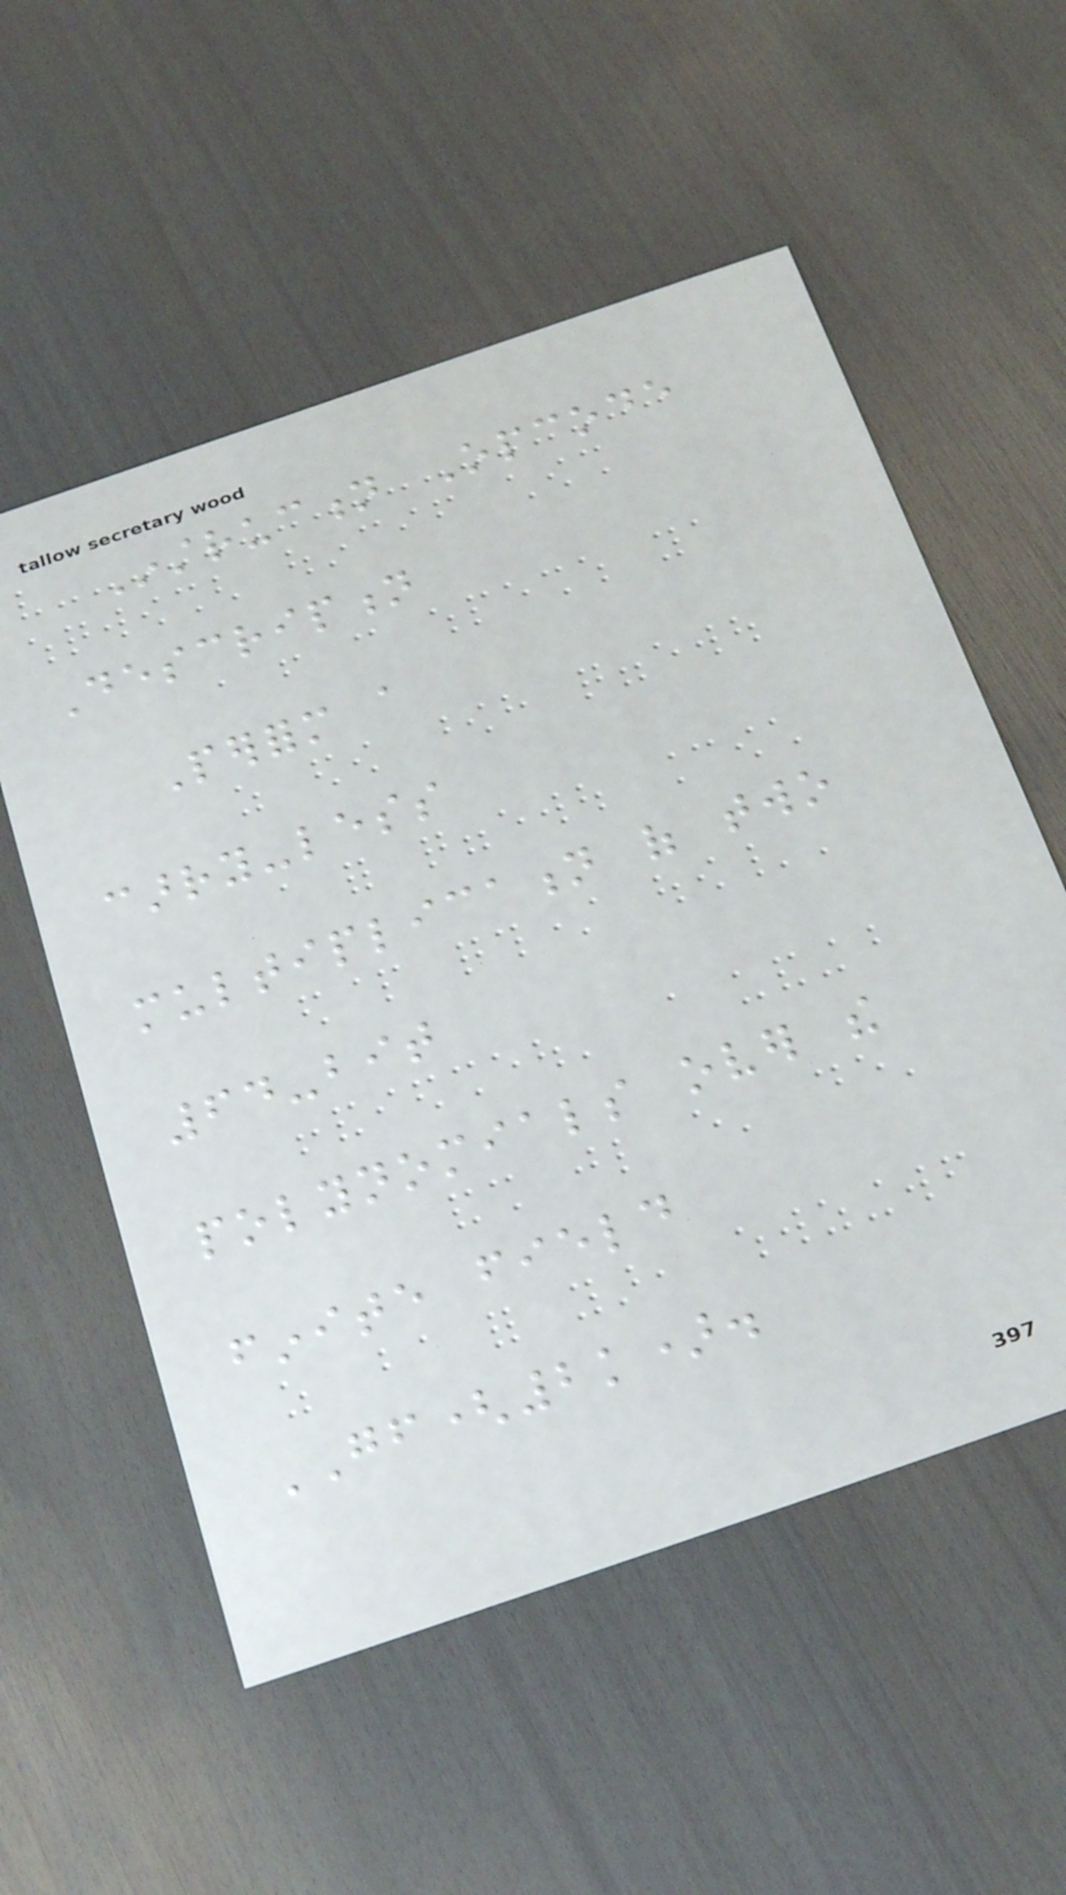Instruction Opcode
Description
Perform a
carry-less
multiplication of two
64-bit
polynomials over the
finite field
GF(2k).
